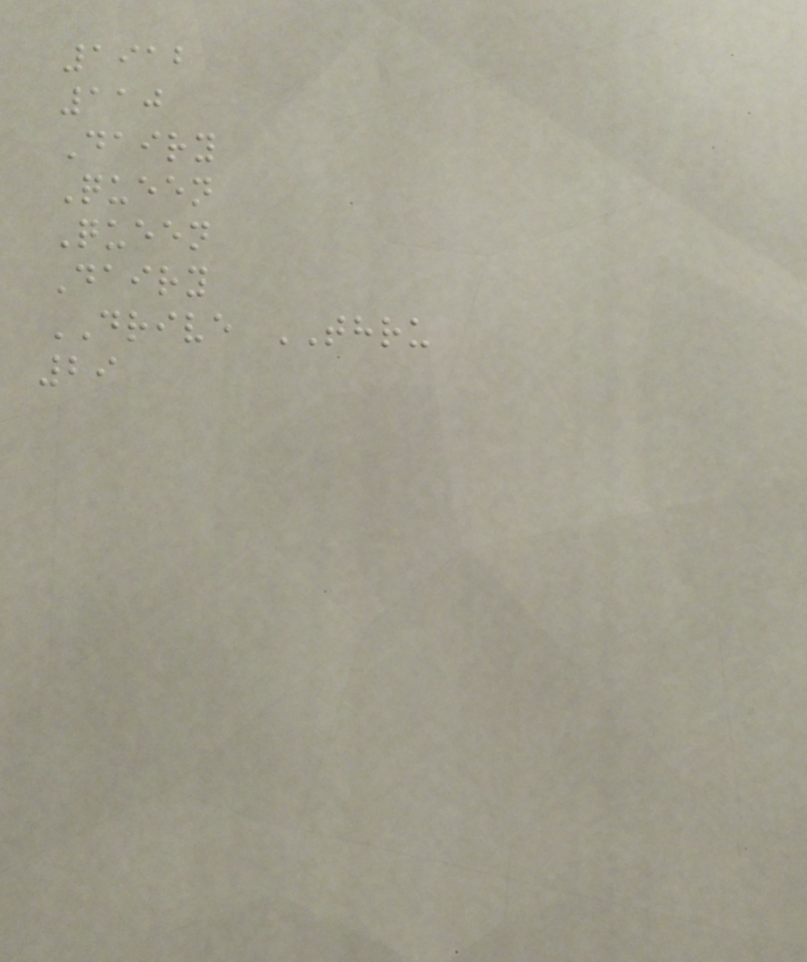1912
110
Dairy
Queen
Queen
Dairy
DRIVE THRU
29
